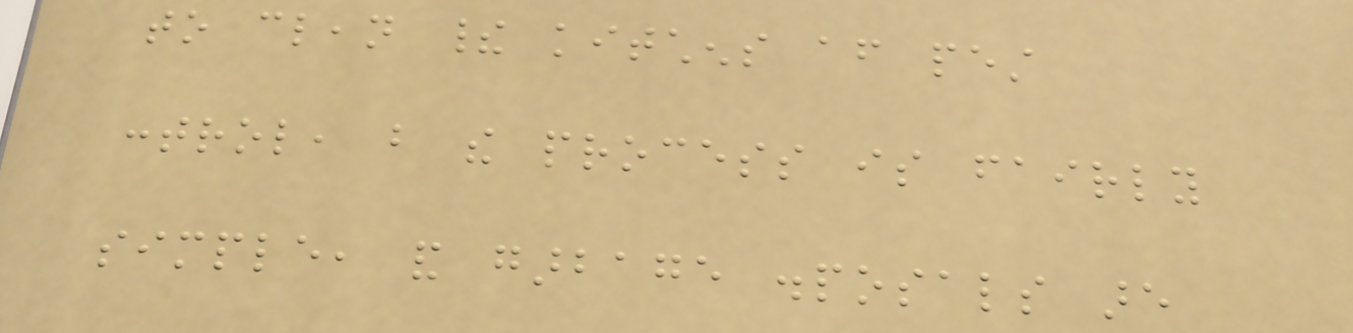to clean their kitchens after pest
control, but the process is fairly
simple, and garbage disposals are
